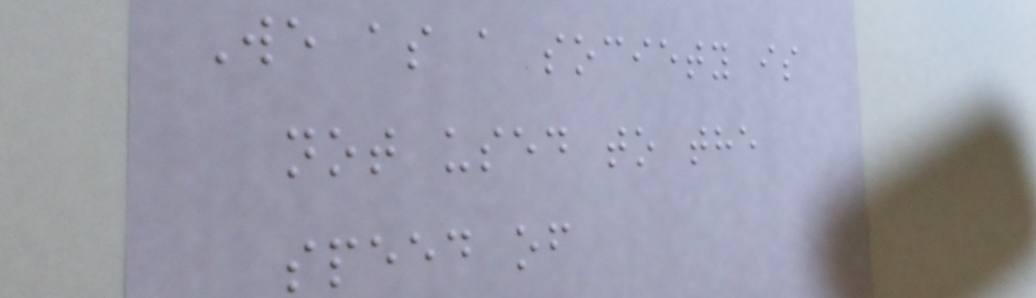We as a society is
not used to the
speed of
